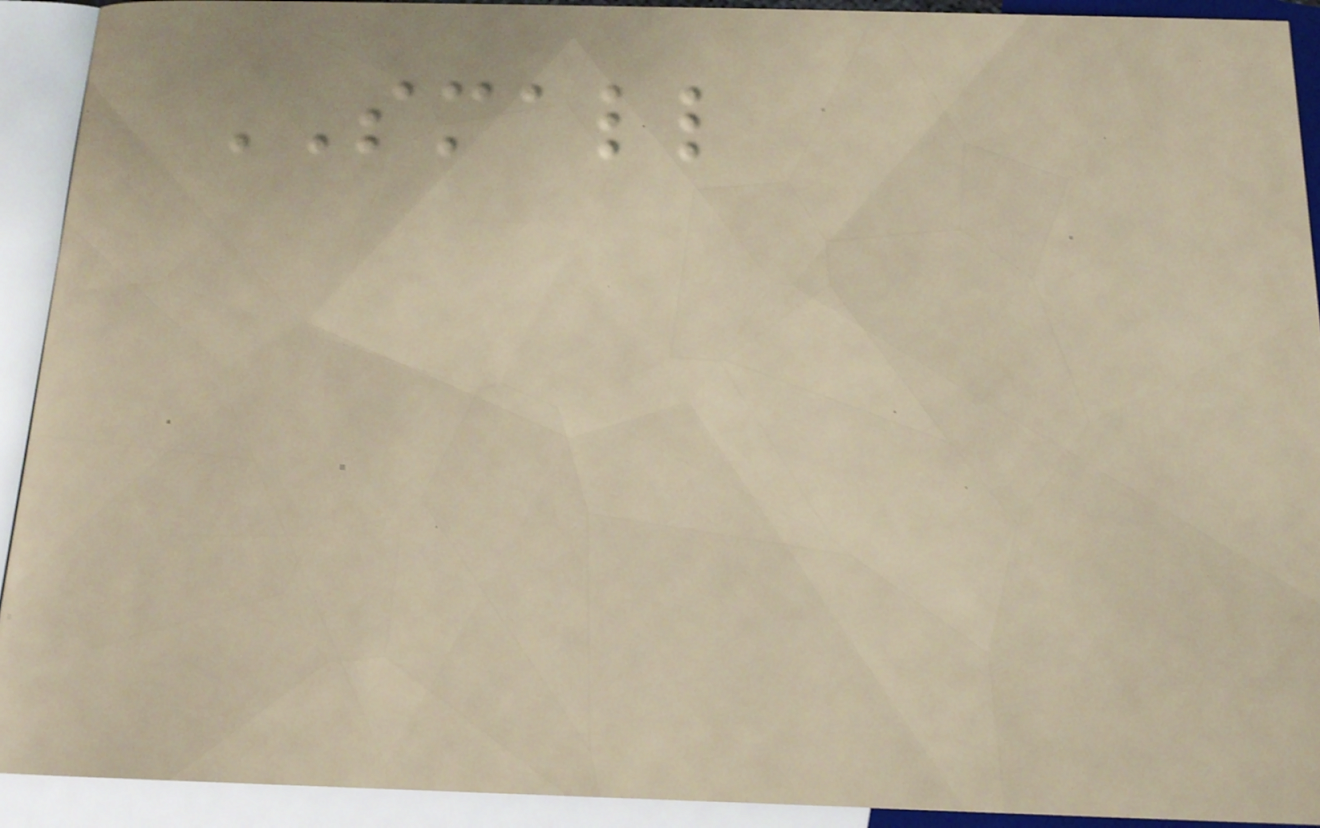SMALL
